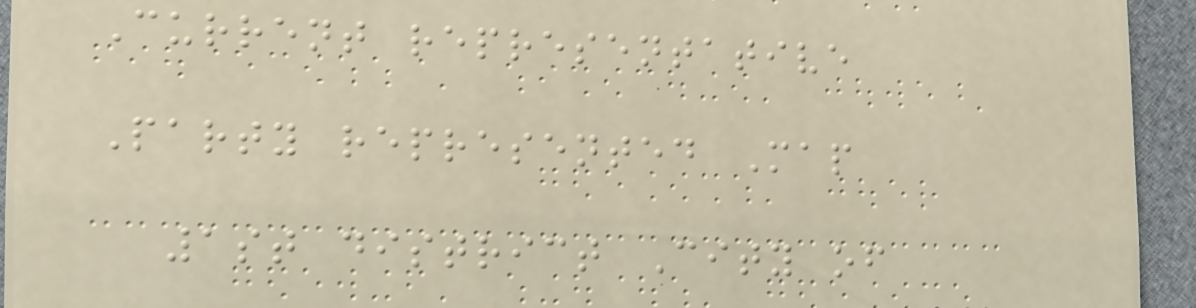Current representative
Party represented Map
1st district City of
